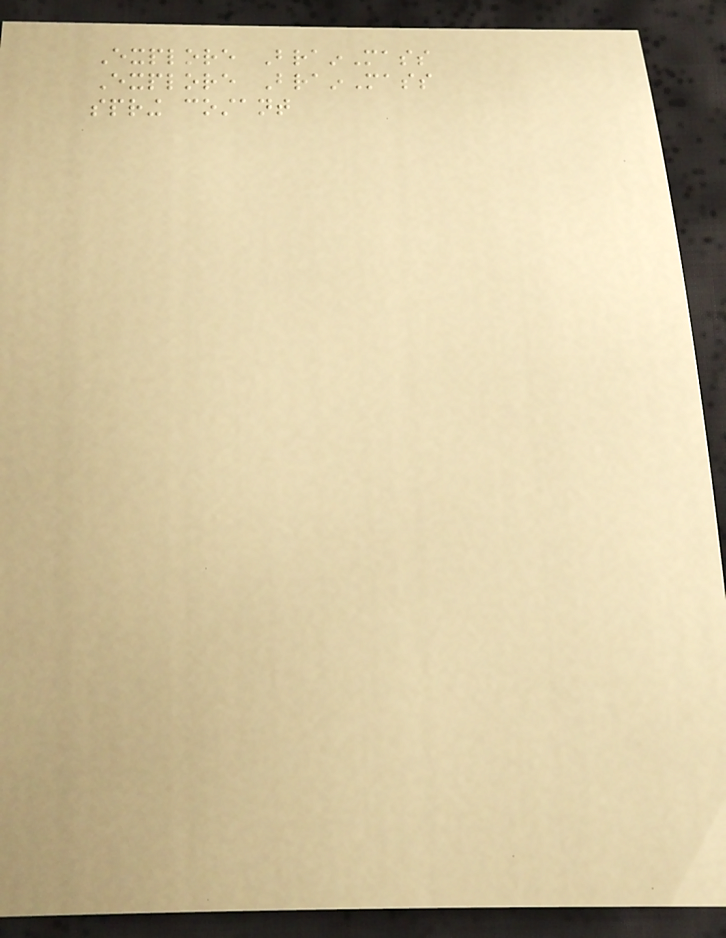Explore BrainMass
Explore BrainMass
spring costant
